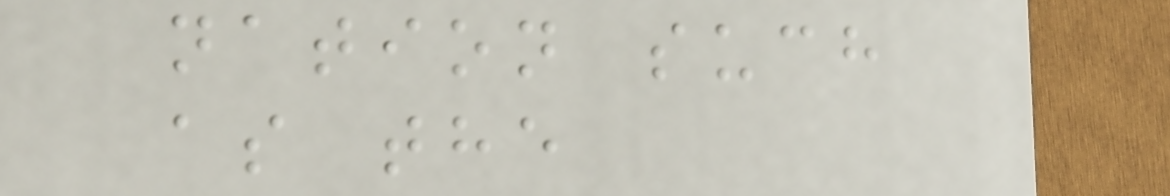nation such
as the
